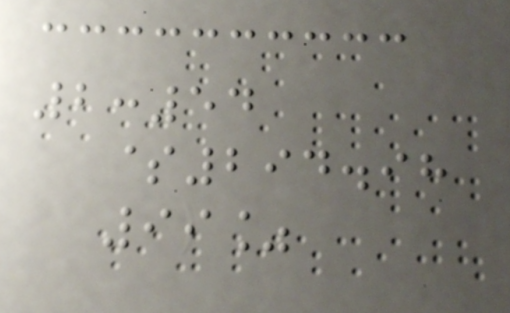2:54
$294.98
99%
